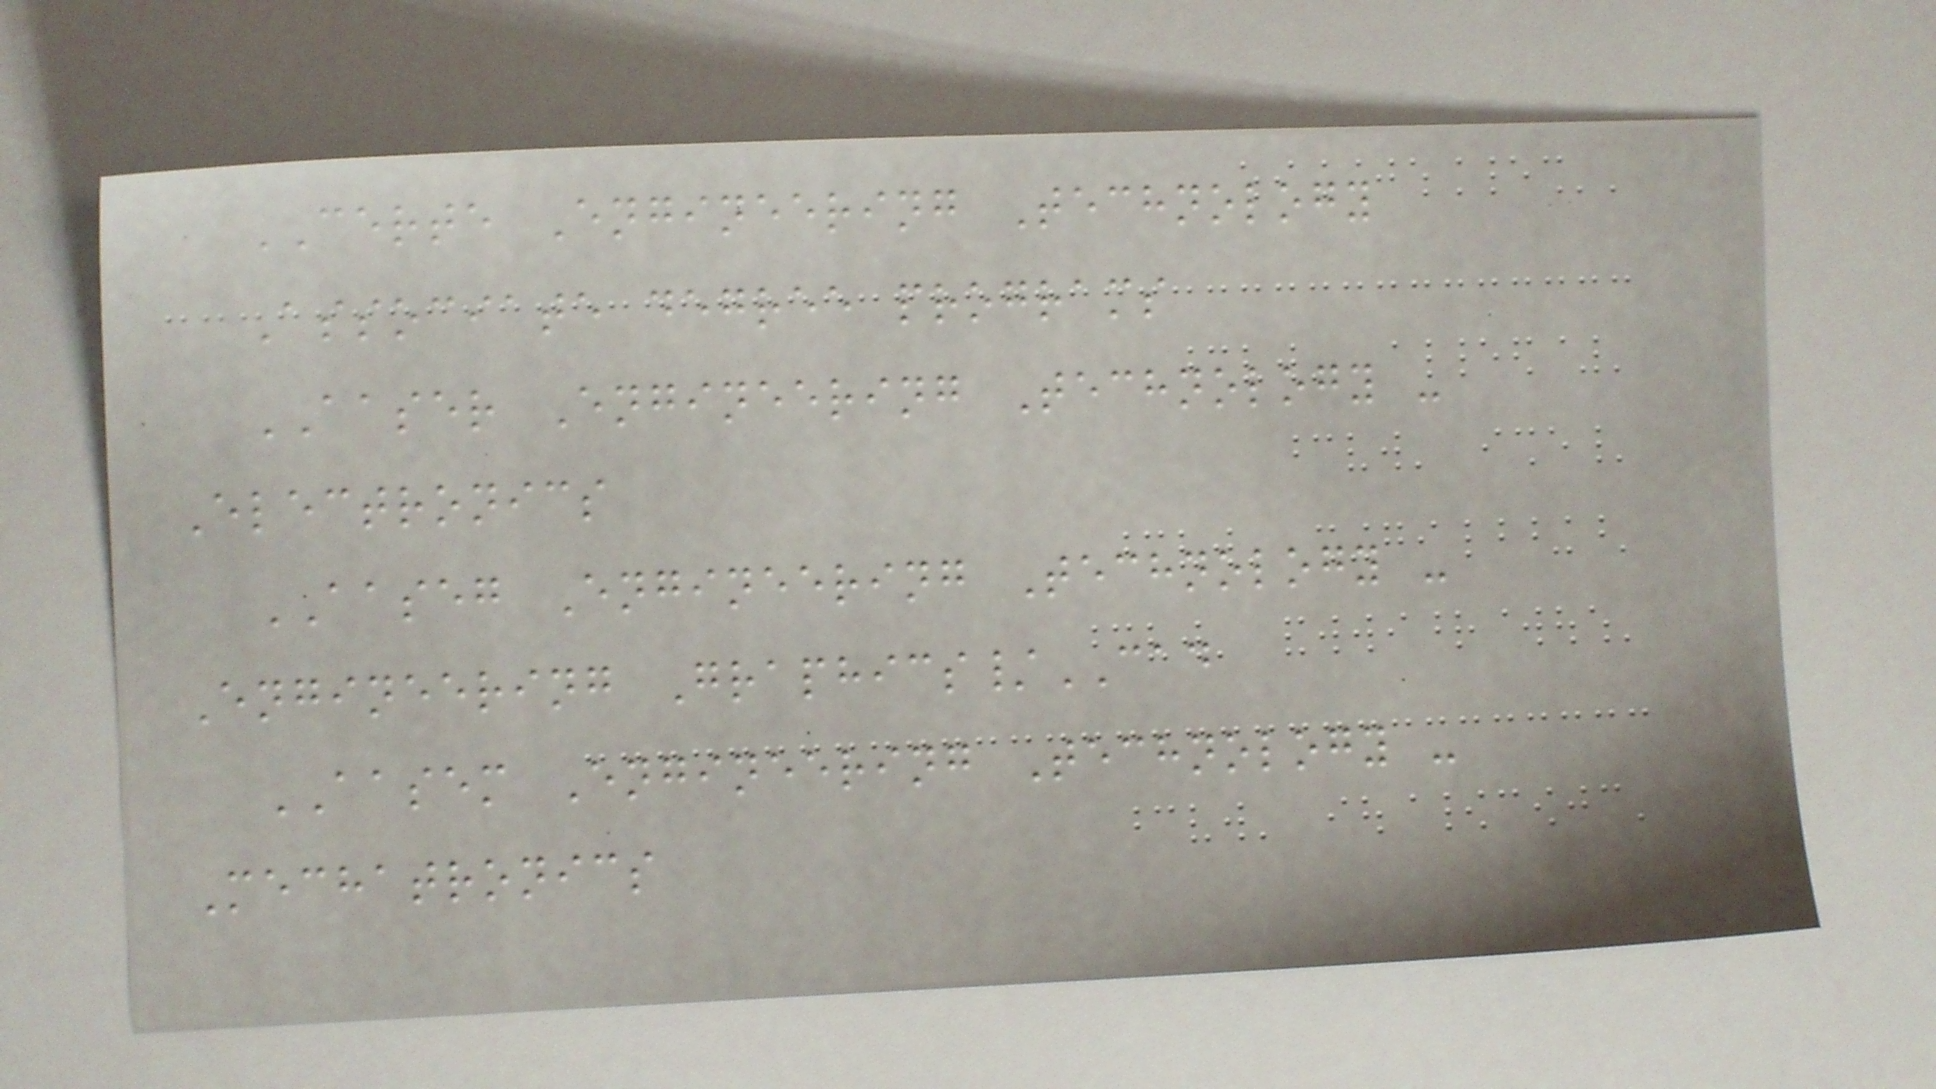CERTE Engineering Technology
Associate degree programs
AASER Engineering Technology -
Electronics
AASEG Engineering Technology -
Engineering Graphics/CAD
AASEM Engineering Technology -
Mechatronics
